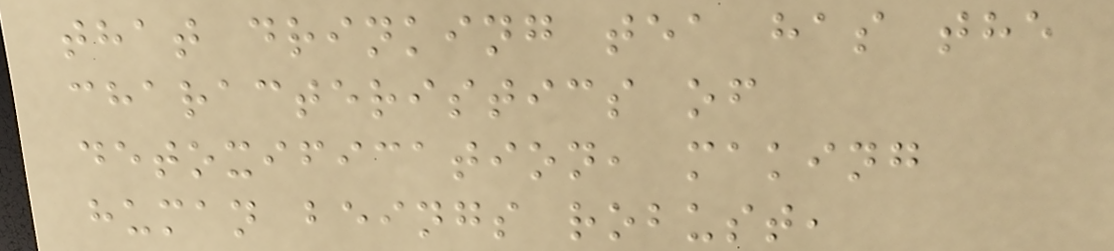that drinking tea has the
characteristics of
detoxification, making
human beings robust,
